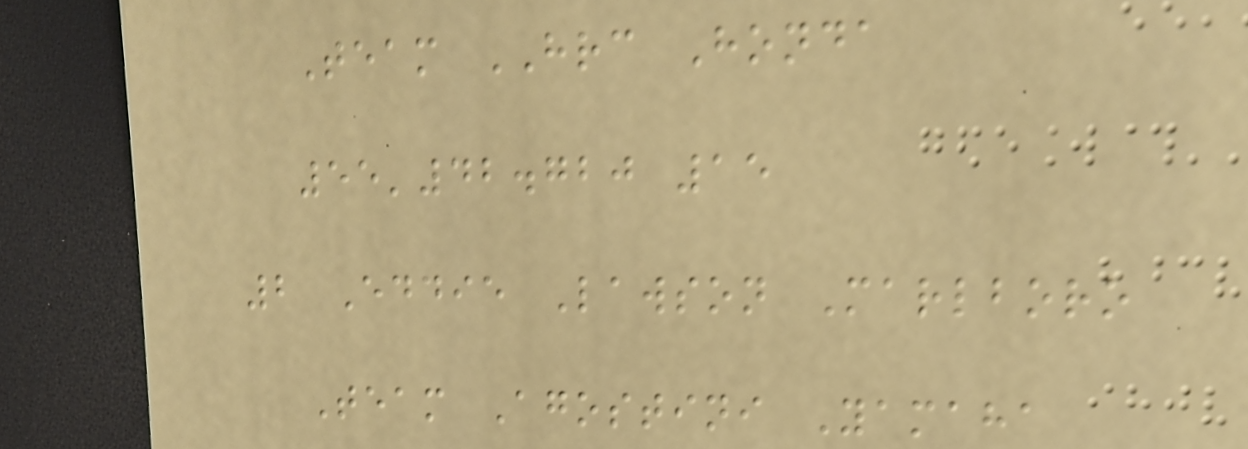Team HRC Honda
55'42.720 15
2 Eddie Lawson Marlboro
Team Agostini Yamaha
